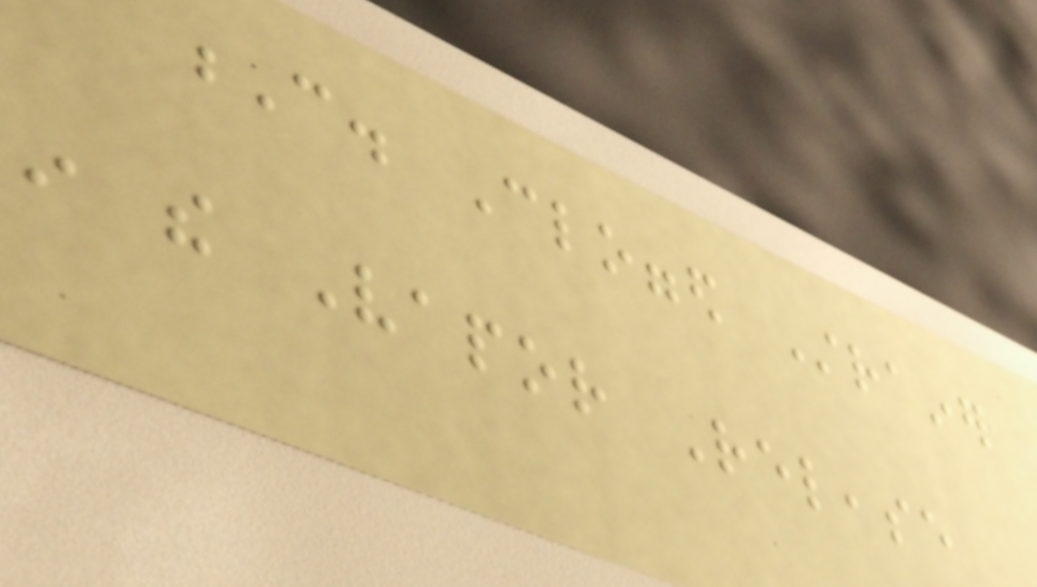C. Clogged Strainer
in the Vapor Release
